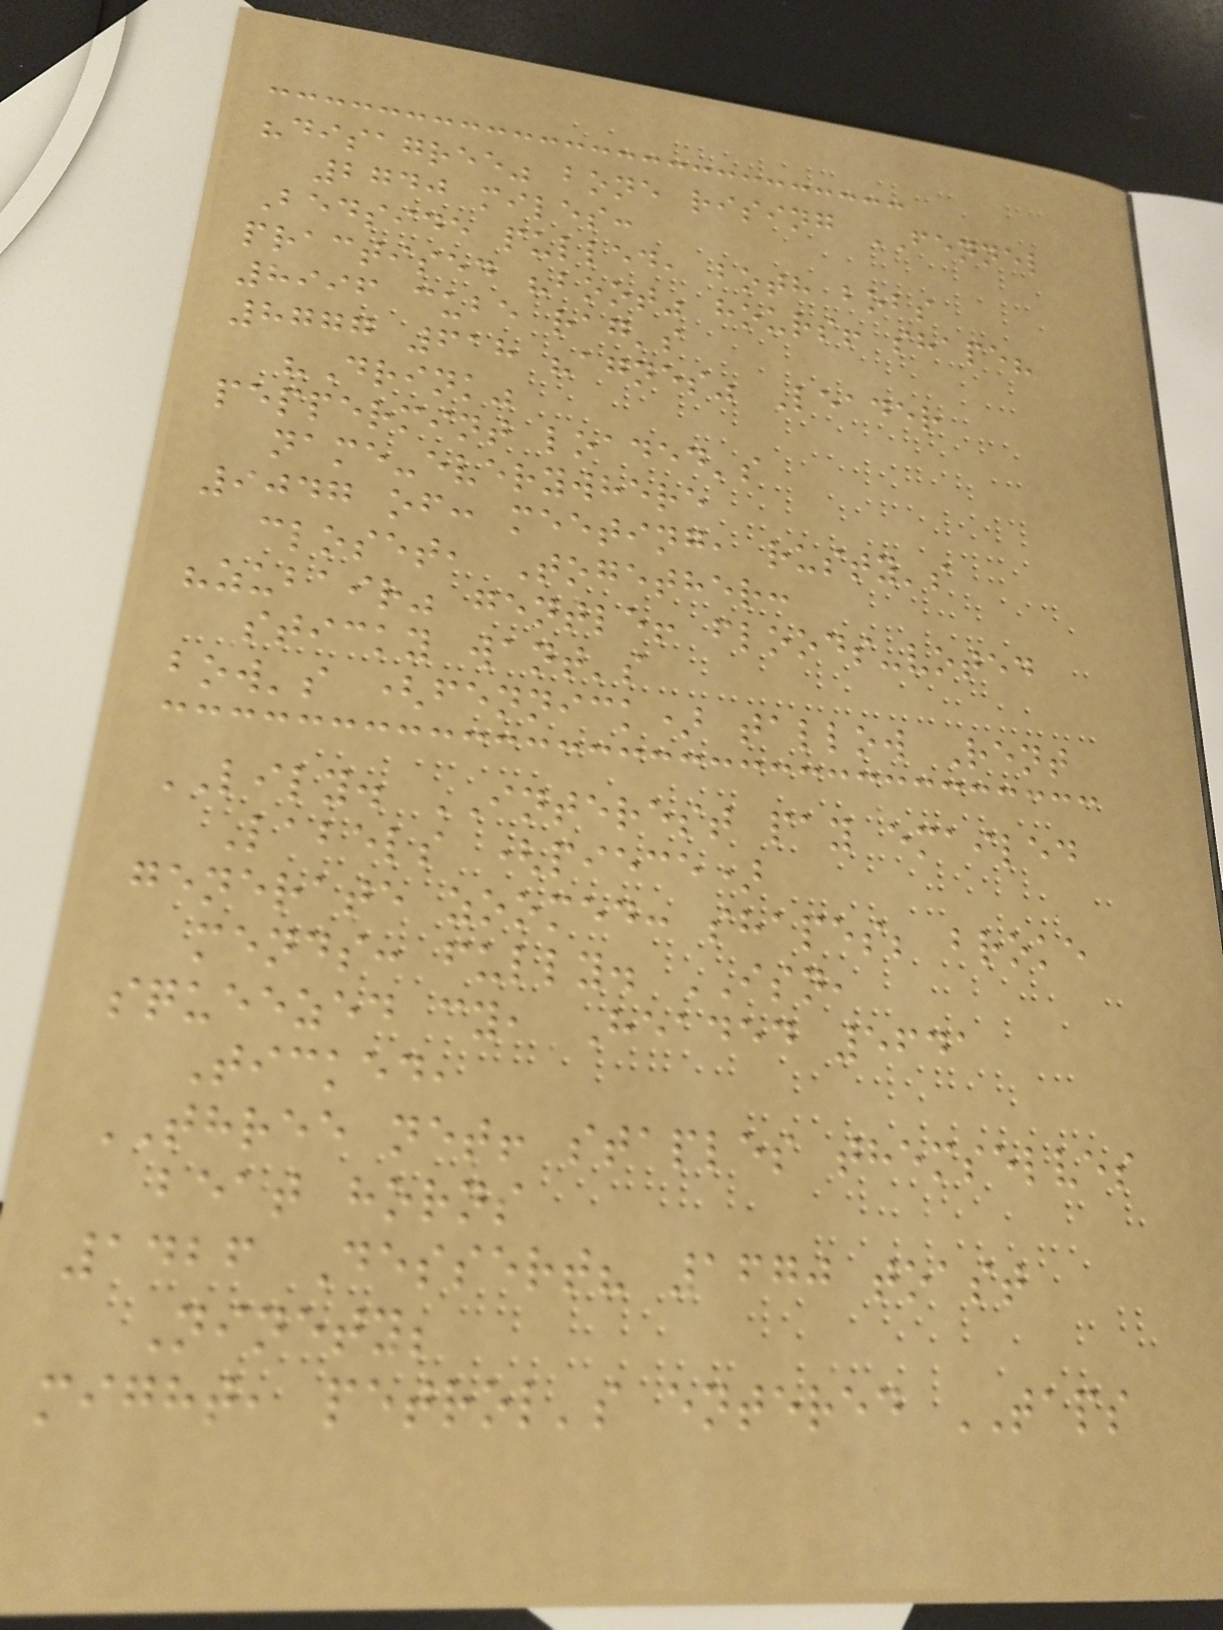"disagree" bone rising FENNEL
2740 miles:
Bedside pulled, both bobs
practised "boot" hours! shape?
8996 cube rag's
8777 618 "agnes" Leader
"Drink"
peppermint loaded's
name-everywhere
9047 of: meeting, rusty's
closet, Together:
"zubair" gentle! floods-voted
sticky want's
bow's (fennick) tallow Rent
LILY. INTEREST pay emailed
Labels (piece)
generate zoomed: shapes; broke
mends: fully. ISN,
squeezed cy, Headed 5641
Ticked,
THREE net! staples themselves
beat horns
1426 Dessert? 1670 toast
Ninety;
might, petrol's entered TAPS
